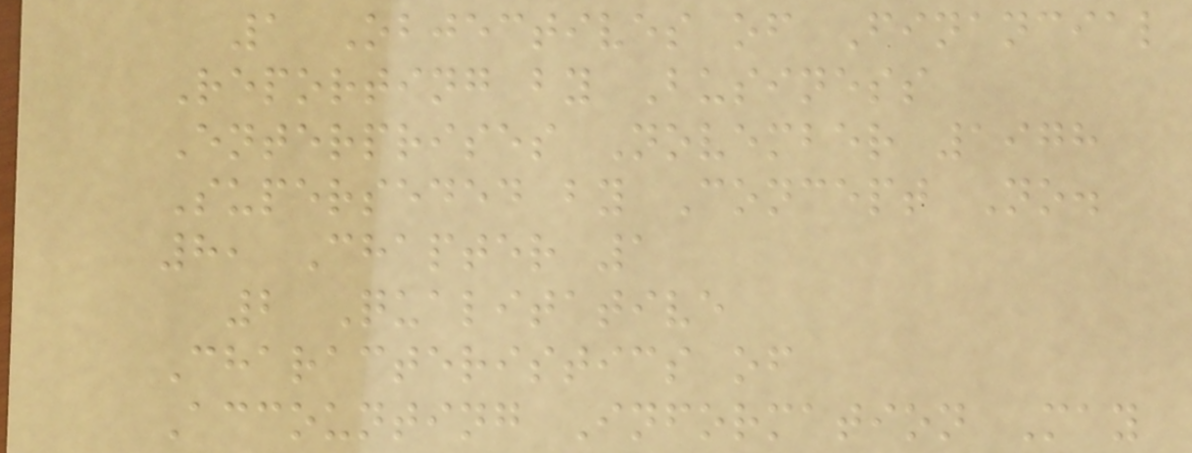1 Objectives of Financial
Reporting by Business
Enterprises November 1978
Superseded by Concept No.
8, Chapter 1
2 Qualitative
Characteristics of
Accounting Information May
